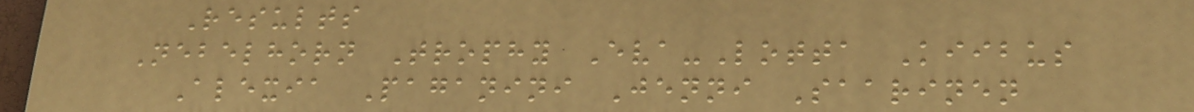Results
Nebelhorn Trophy Eva-Lotta Kiibus
Alexia Paganini Jenni Saarinen
